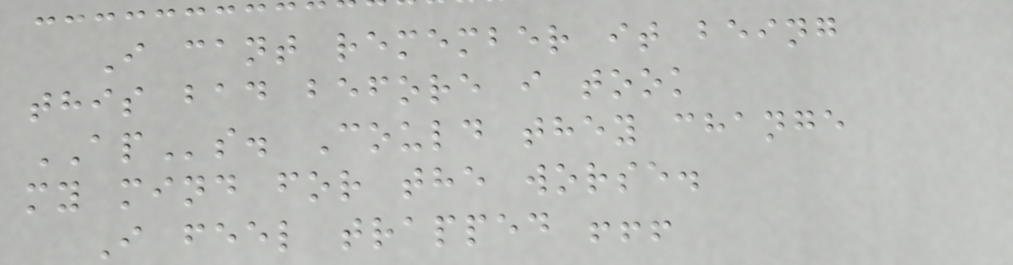I cant remember it being
this bad before i took
APs. Could they change
my mind for the worse.
I feel trapped !!!
